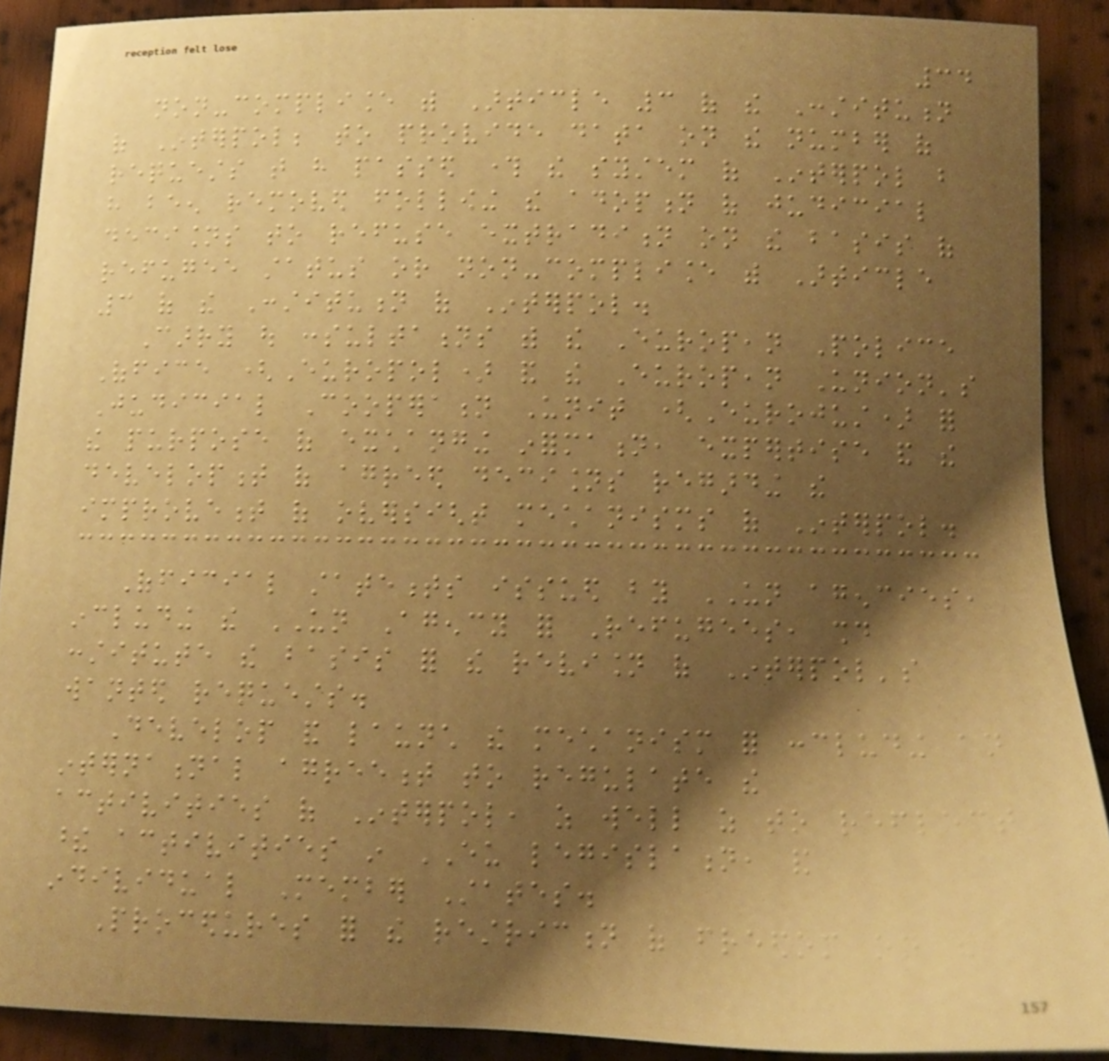34
non-compliance with Article 3 of the Constitution
of Interpol; to provide data on the number of
requests that have passed through the system of Interpol but
have been removed following the adoption of judicial
decisions to refuse extradition on the basis of
refugee status or non-compliance with Article
3 of the Constitution of Interpol.
Carry out consultations with the European Police
Office (Europol) and the European Union's
Judicial Cooperation Unit (Eurojust) for
the purpose of exchanging information, expertise and the
development of agreed decisions regarding the
improvement of oversight mechanisms of Interpol.
Official statements issued by UN agencies,
including the UN Agency for Refugees, should
constitute the basis for the revision of Interpol's
wanted requests.
Develop and launch the mechanism for concluding an
international agreement to regulate the
activities of Interpol, as well as to reflect
these activities in EU legislation, and
individual Member States.
Procedures for the restriction of freedom on the
